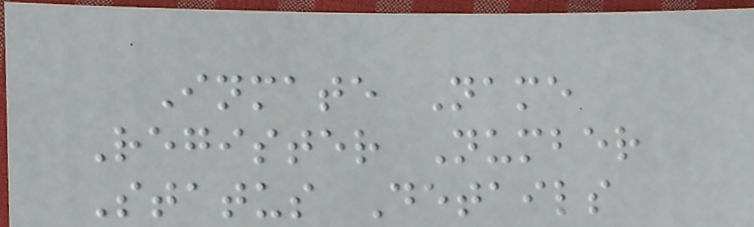Inmate Name
Register Number
Status Details
